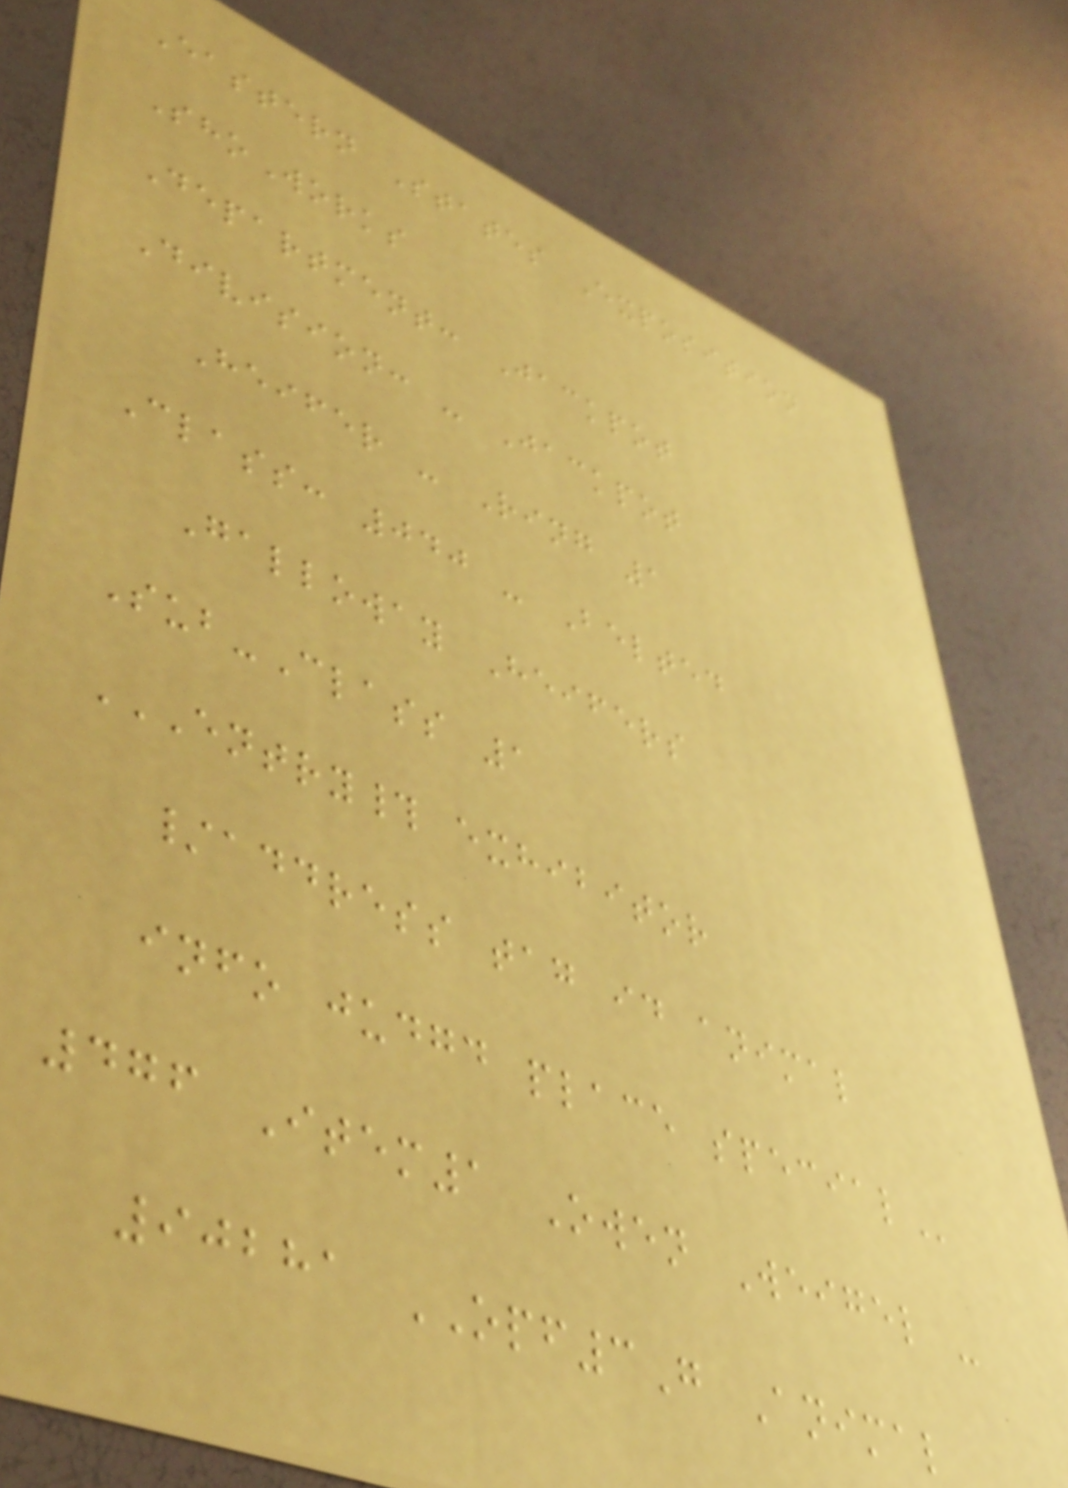Eastern States Exposition
ShoWorks
Department: Jackpot
Division: - Jackpot
Heifer - Ring 1
Class: 040 - Belted
Galloway Heifers
Sub-Class 1
ENTRY# EXHIBITOR
/ADDRESS TAG ID ANIMAL
INFO JUDGD PLACE SPECIAL
476 Item1 Owen Weigel -
90281 OPF3G Animal
